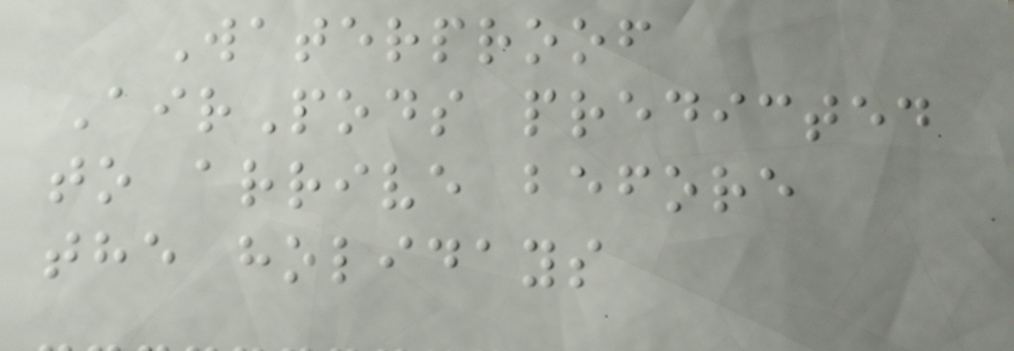Waterproof
AirPods predicted
to arrive before
the holidays
